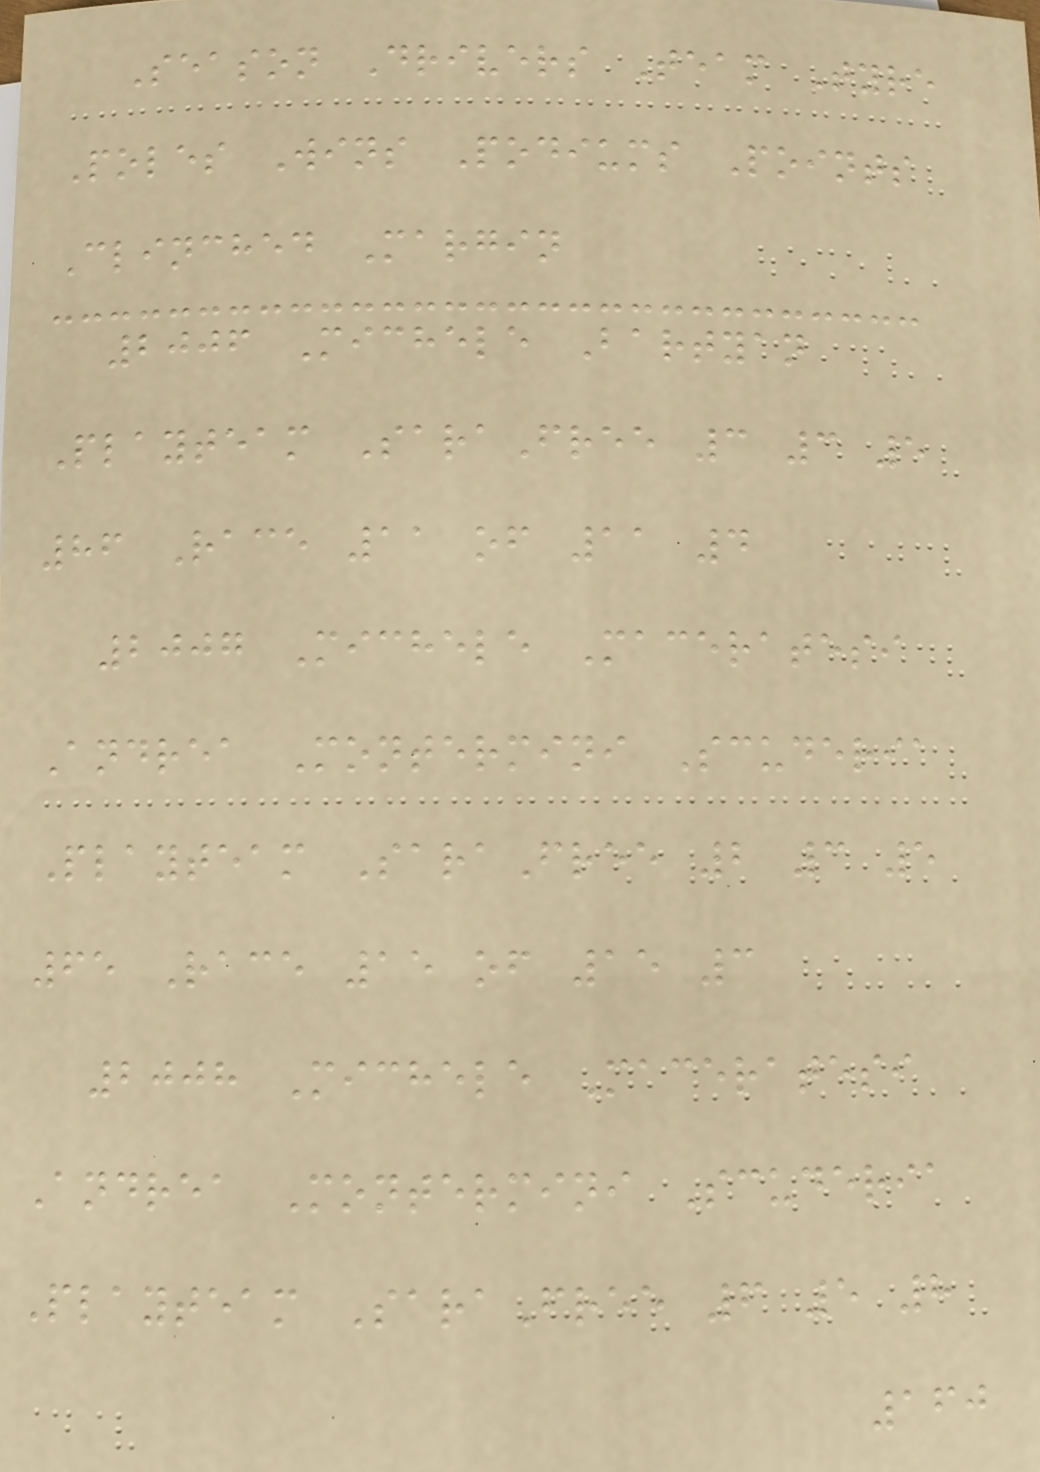Season Drivers Team Tyre
Poles Wins Podiums Points
Clinched Margin
2006 Michele Bartyan
Playteam SaraFree 3 3 5
86 Race 11 of 11 4
2007 Michele Maceratesi
Andrea Montermini Scuderia
Playteam SaraFree 2 3 5
65 Race 15 of 15 3
2008 Michele Maceratesi
Andrea Montermini Scuderia
Playteam SaraFree 6 5 8
160
